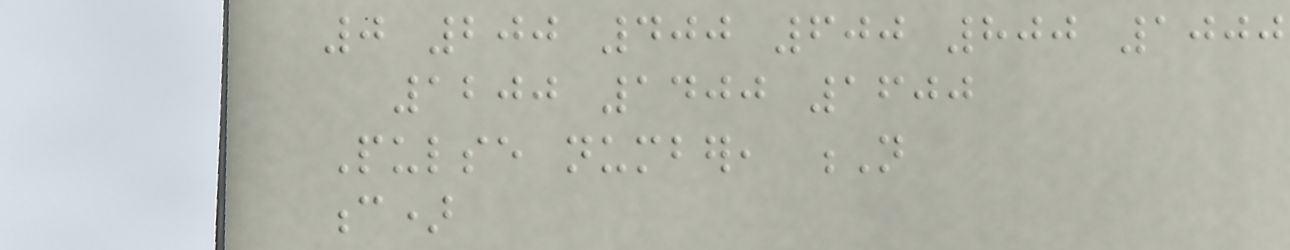0 200 400 600 800 1000
1200 1400 1600
Pulse number, N
c)
